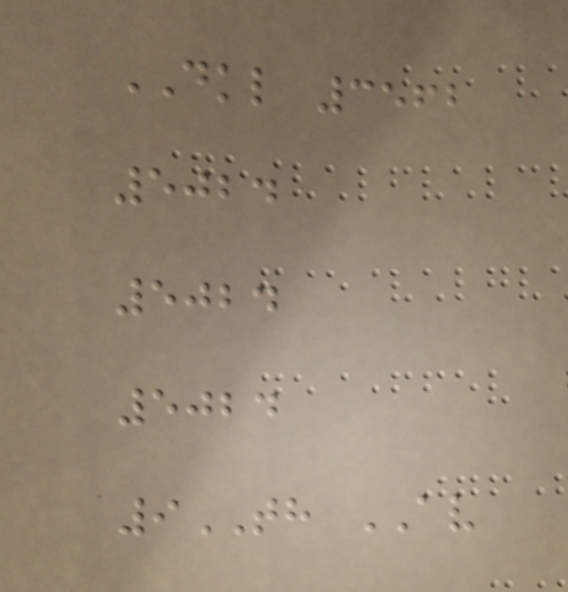DKL 3562
5024
5024
5024
9TH AV
